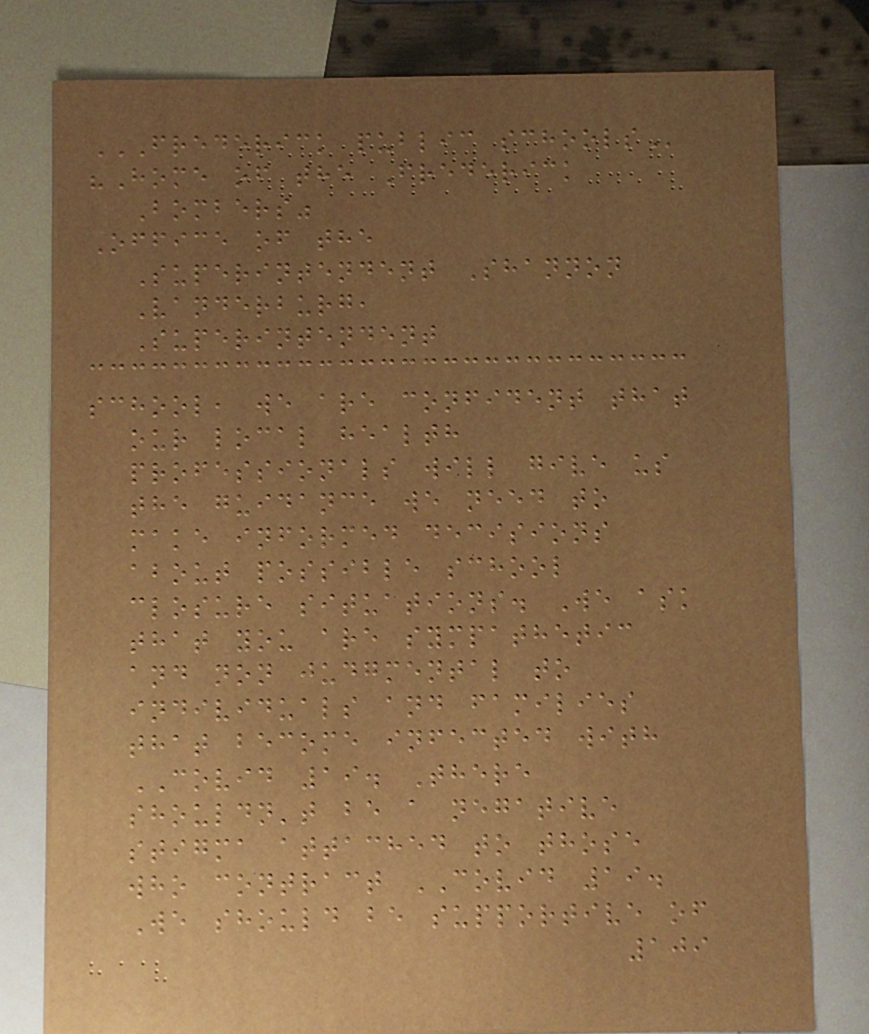FREDERICK PUBLIC SCHOOLS
"Home of the Frederick
Bombers"
Office of the
Superintendent Shannon
Vanderburg,
Superintendent
school, we are confident that
our local health
professionals will give us
the guidance we need to
make informed decisions
about possible school
closure situations. We ask
that you are sympathetic
and non judgmental to
individuals and families
that become infected with
COVID 19. There
shouldn't be a negative
stigma attached to those
who contract COVID 19.
We should be supportive of
109
